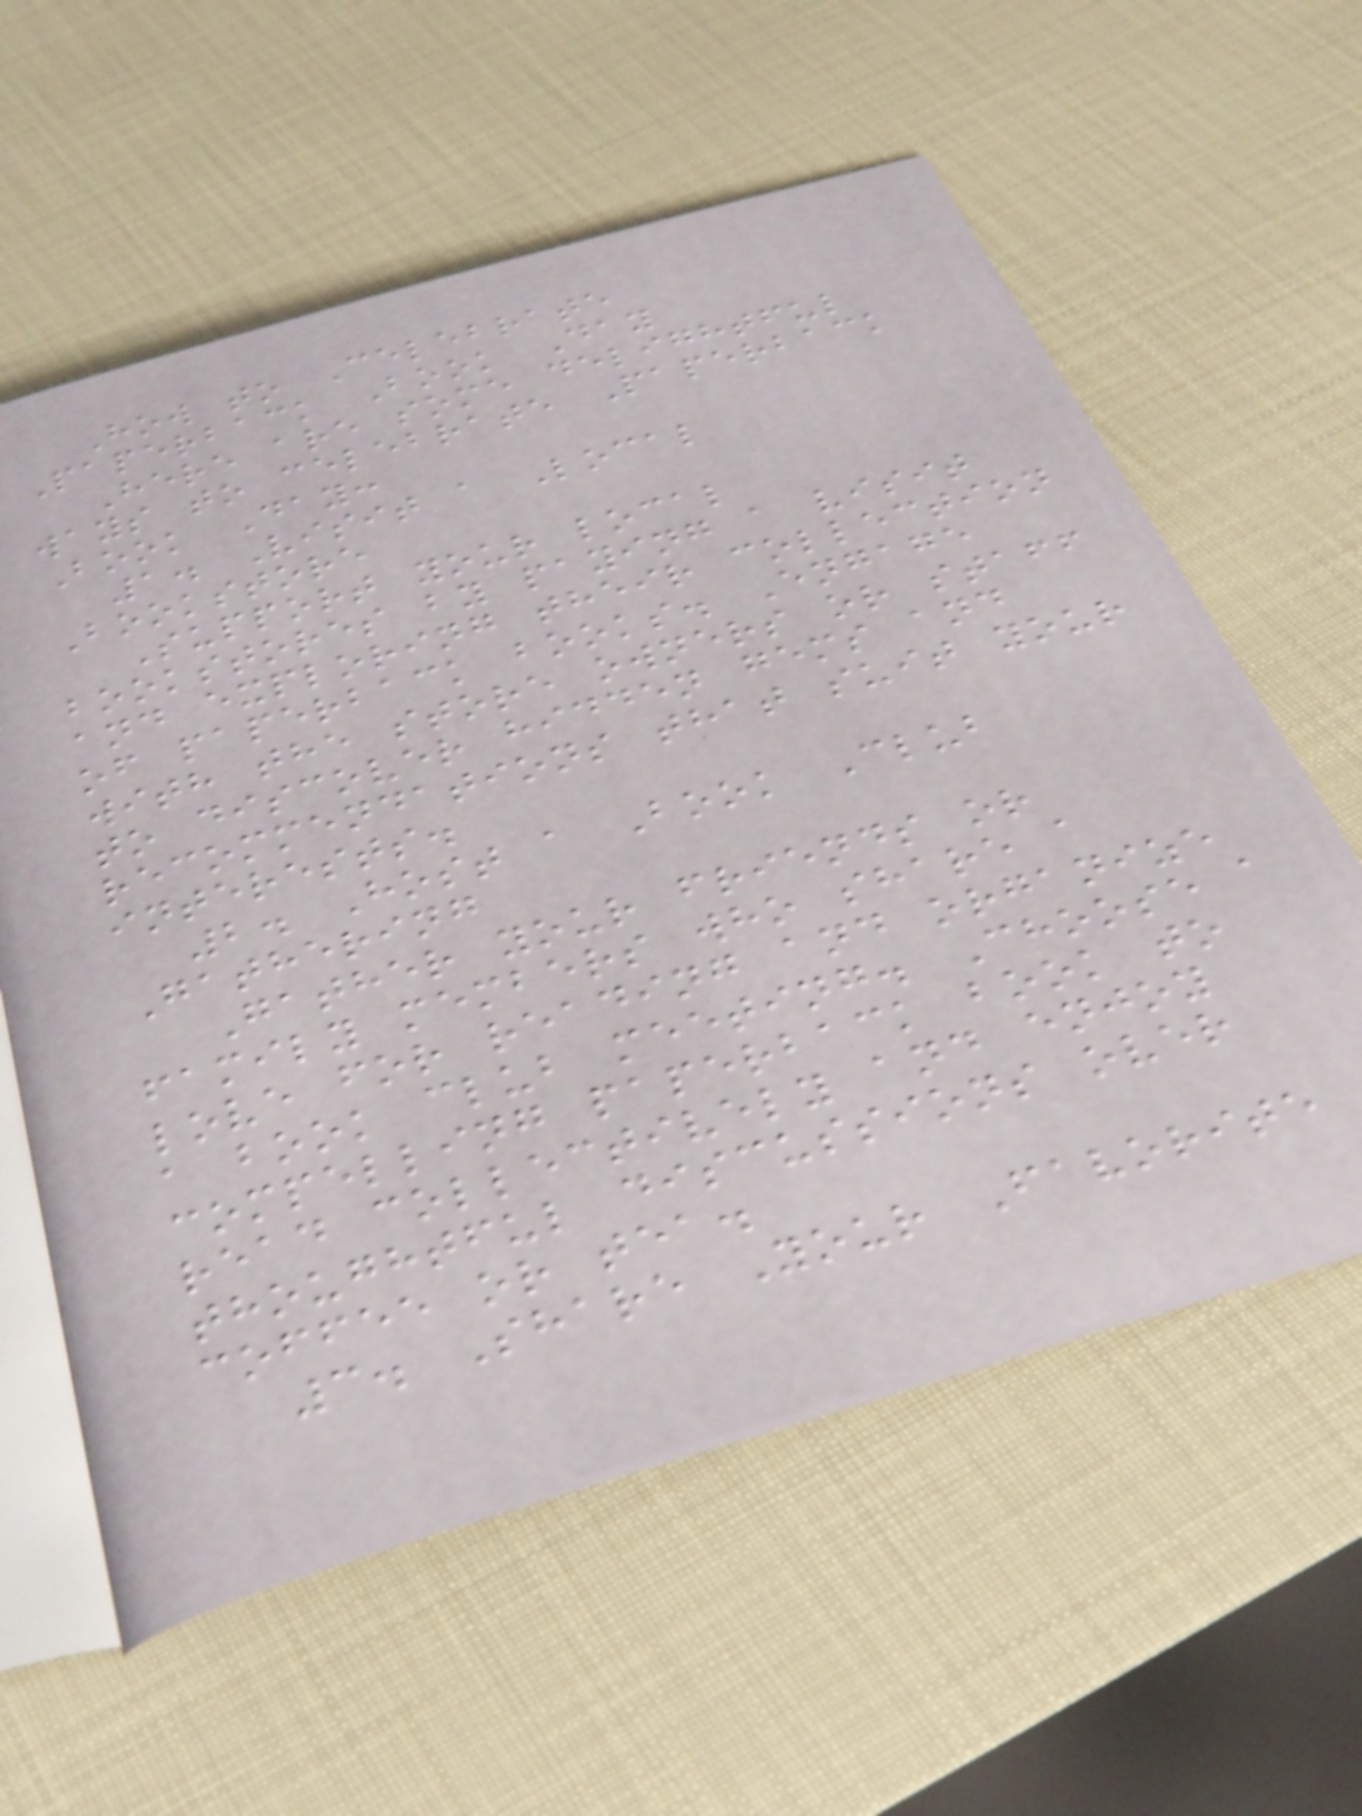How to Celebrate
Paperback Book Day
Here are some delightful
ways to celebrate Paperback
Book Day:
1. Visit a Local
Bookstore
Support your local
bookstores by paying a visit
and exploring their collection
of paperback books. Engage
with the store owners or staff
to discover hidden gems and
recommendations that suit your
interests.
2. Host a Book Club
Gathering
Gather your friends or
family members who share a
love for reading and organize
a book club meeting. Choose a
compelling paperback book to
read collectively and enjoy
thoughtful discussions over
coffee or tea.
3. Share Your Favorite
